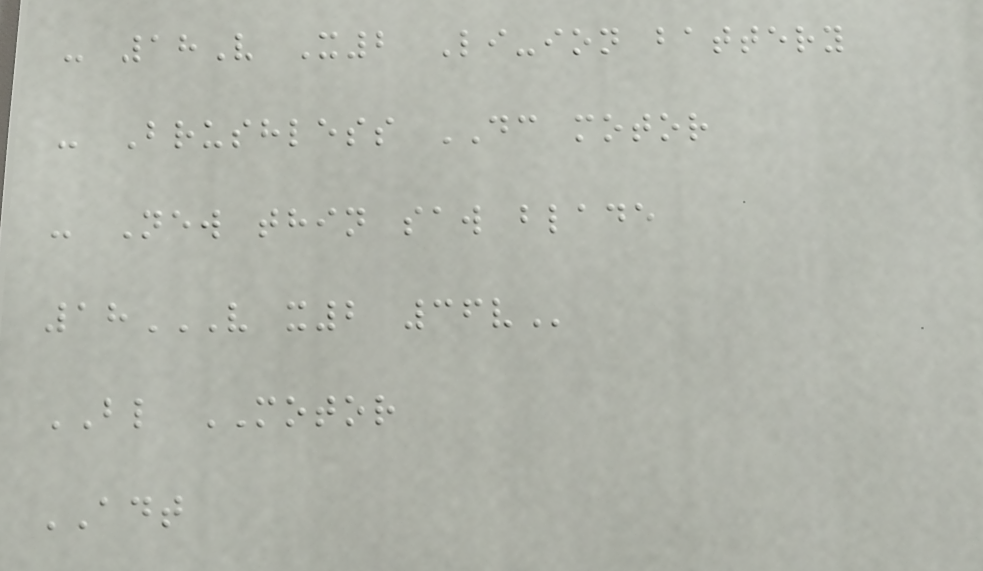- 18V X2 Li-ion battery
- Brushless DC motor
- New thin saw blade
18V X2 36V
BL MOTOR
ADT
